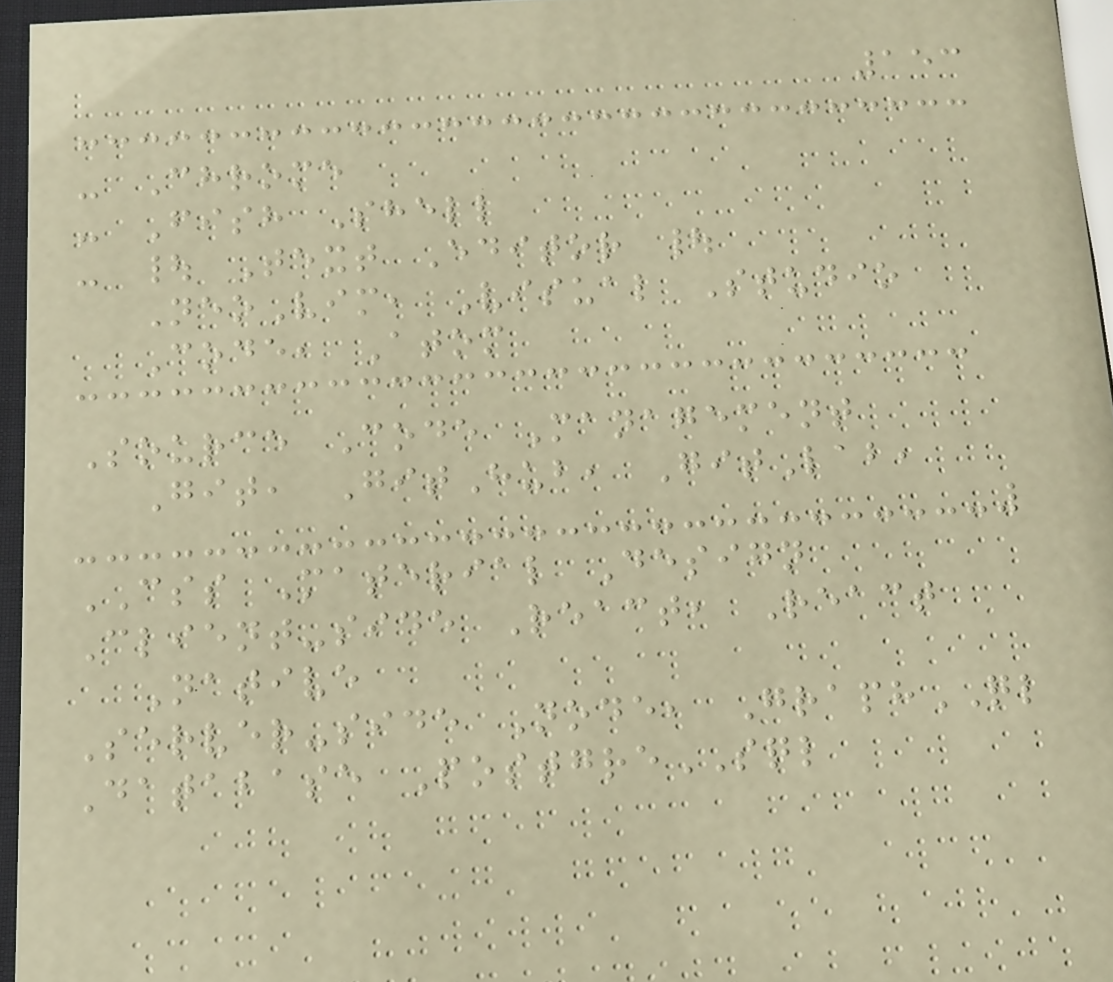153
- Chrome
- Fish Shell
- | Text Editor |
NeoVim, Visual Studio
Code, Atom
Source Code Management
Git, GitHub, GitLab,
CSS Material Design
Client-side React, React
Native
Server-side Node, GraphQL
Database PostgreSQL
